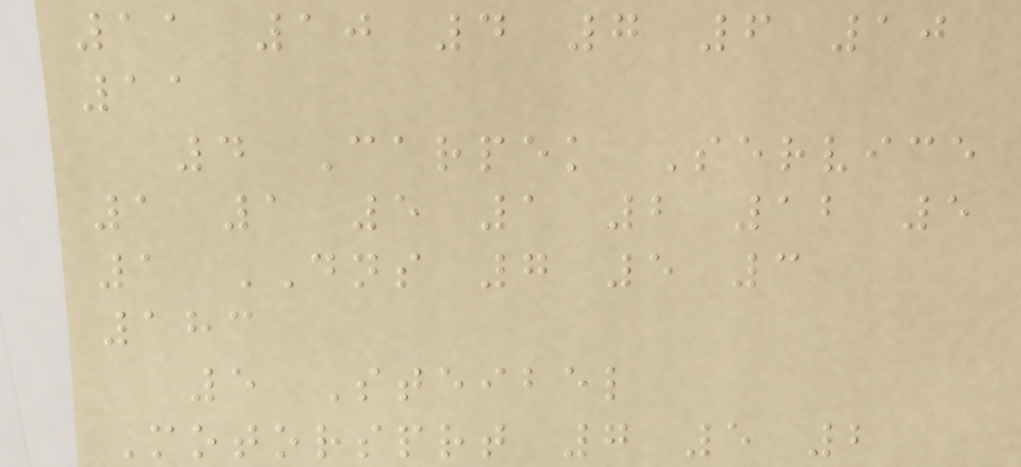11 10 4 7 6 10
11
4 Carpek Service
1 1 5 1 2 12 5
1 DNS 7 5 3
183
5 Steibel
Motorsprt 7 5 2
